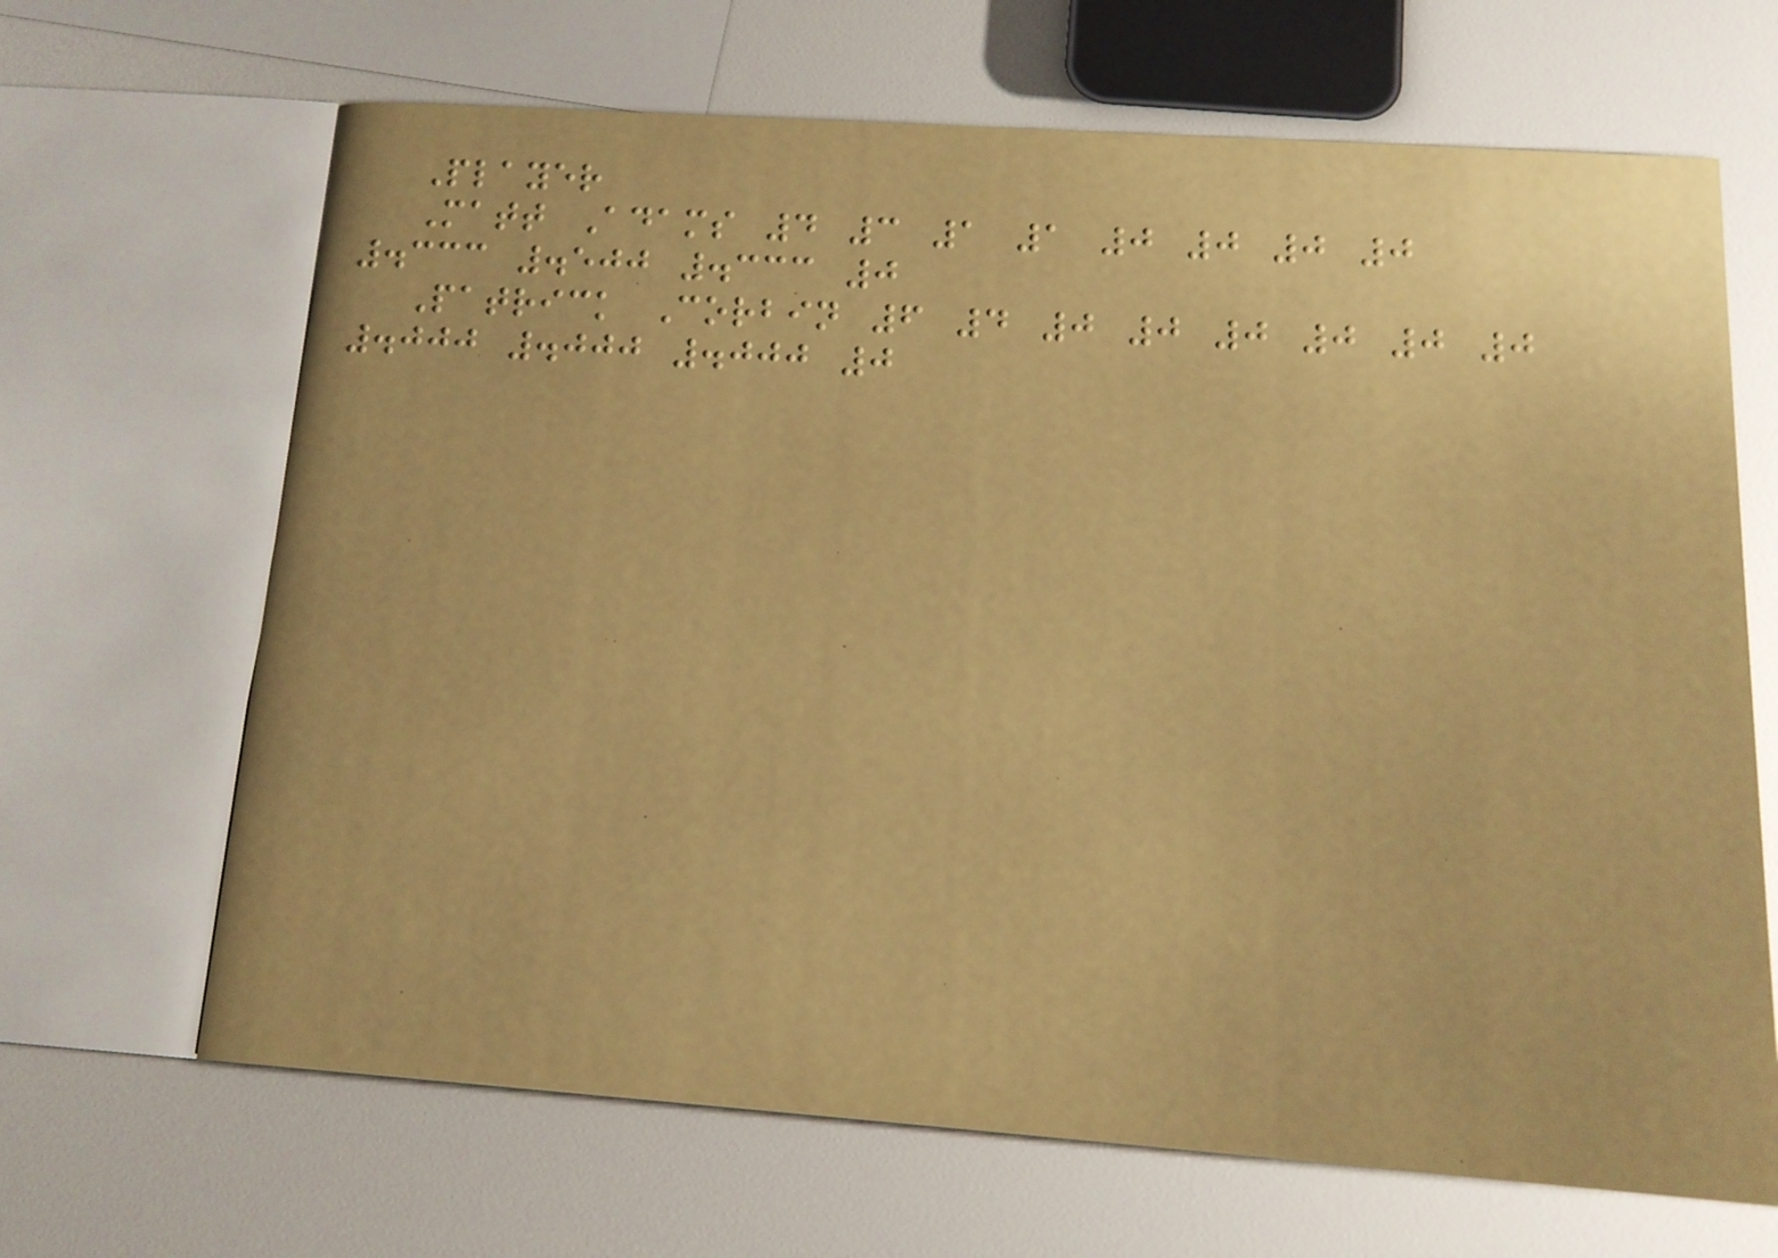Player
Matt Adams 4 3 1 1 0 0 0 0
.333 .500 .333 0
Patrick Corbin 6 4 0 0 0 0 0 0
.000 .000 .000 0
